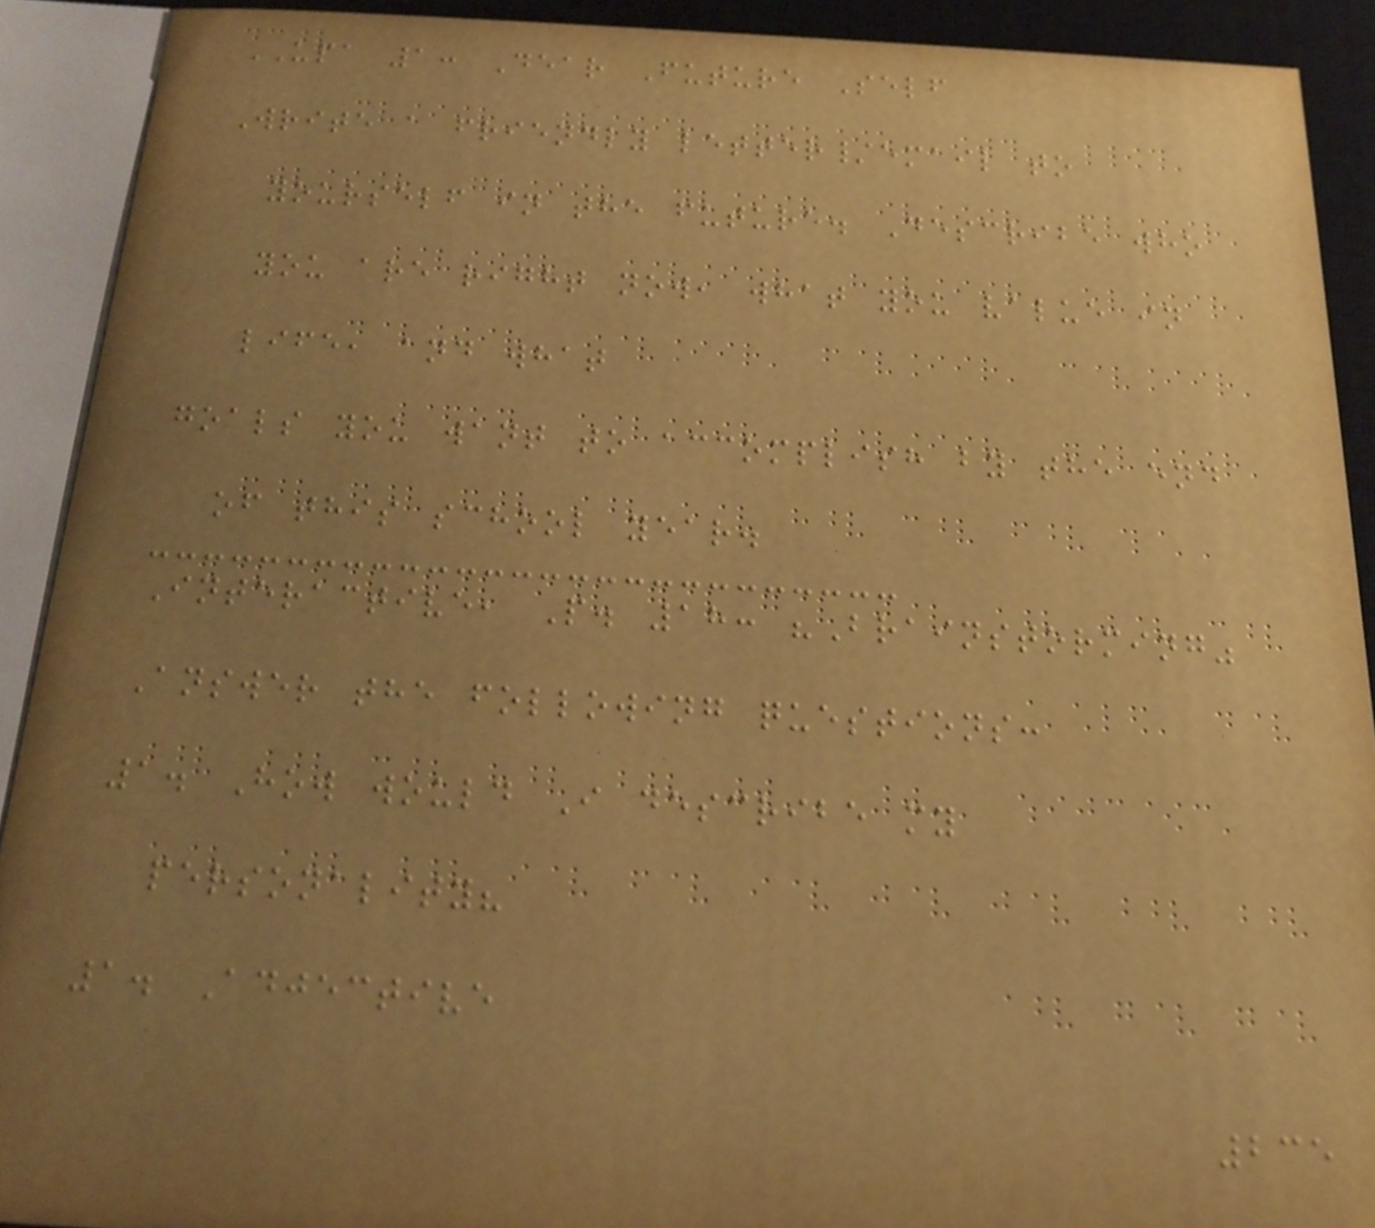UPA 1: Dear Future Self
Write a friendly letter/email to
yourself in the future. Describe who
you are right now, what you value in
life, and what
goals you want to accomplish by the end
of this school year.
Interactive, P. 18: "Brainstorming"
Answer the following questions:
1. How would I describe my
personality?
1. Adjective
235
